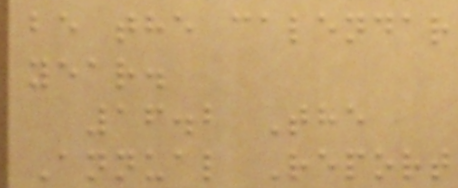be the calendar
year.
16.2 The
Annual Report
